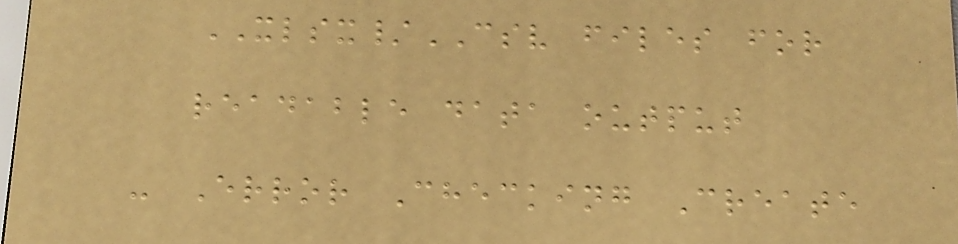XLSX/CSV files for
readable data output
- Error Checking Create
